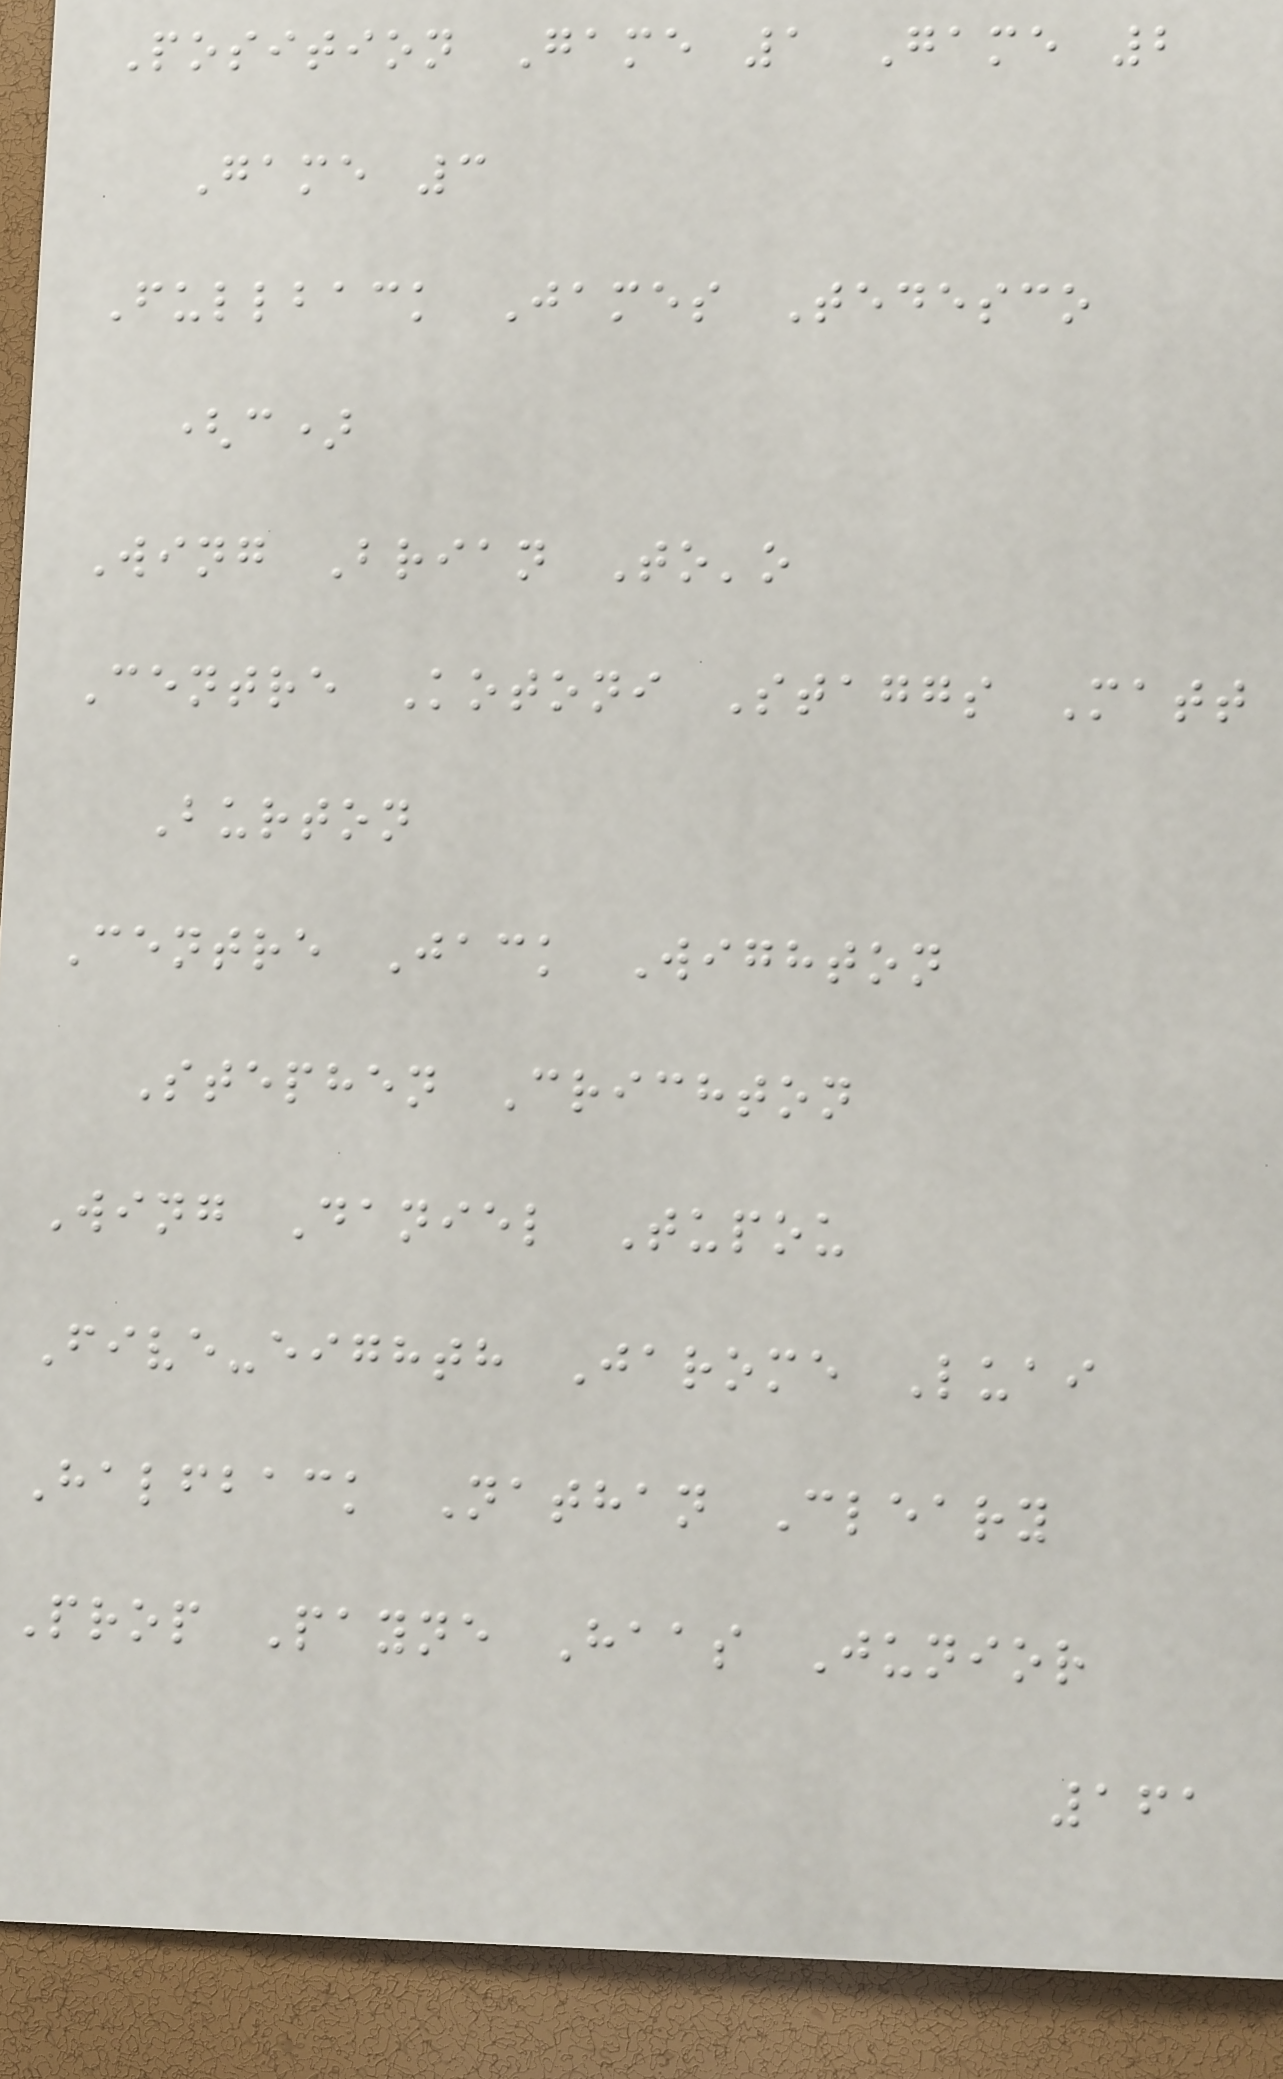Position Game 1 Game 2
Game 3
Fullback James Tedesco
(c)
Wing Brian To'o
Centre Kotoni Staggs Matt
Burton
Centre Jack Wighton
Stephen Crichton
Wing Daniel Tupou
Five-eighth Jarome Luai
Halfback Nathan Cleary
Prop Payne Haas Junior
161
